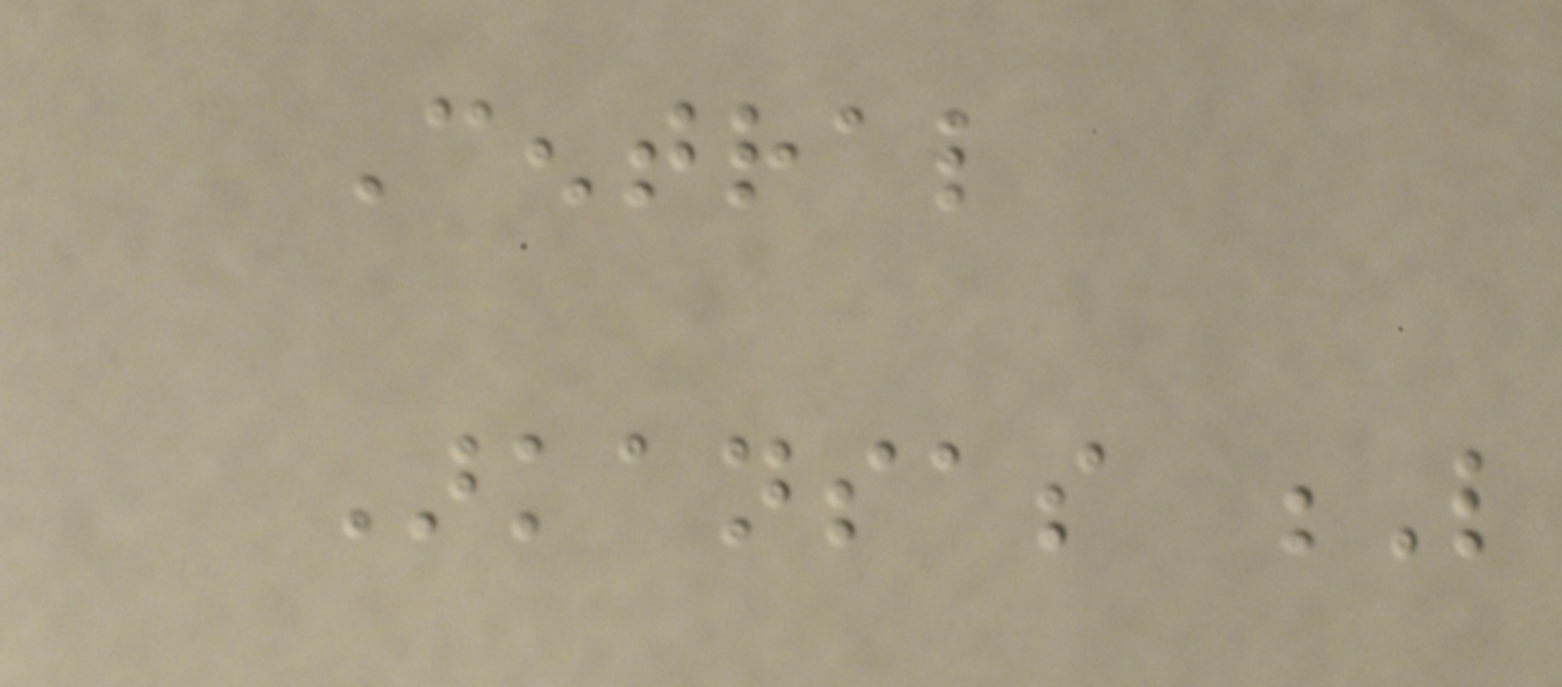Central
Arkansas L
